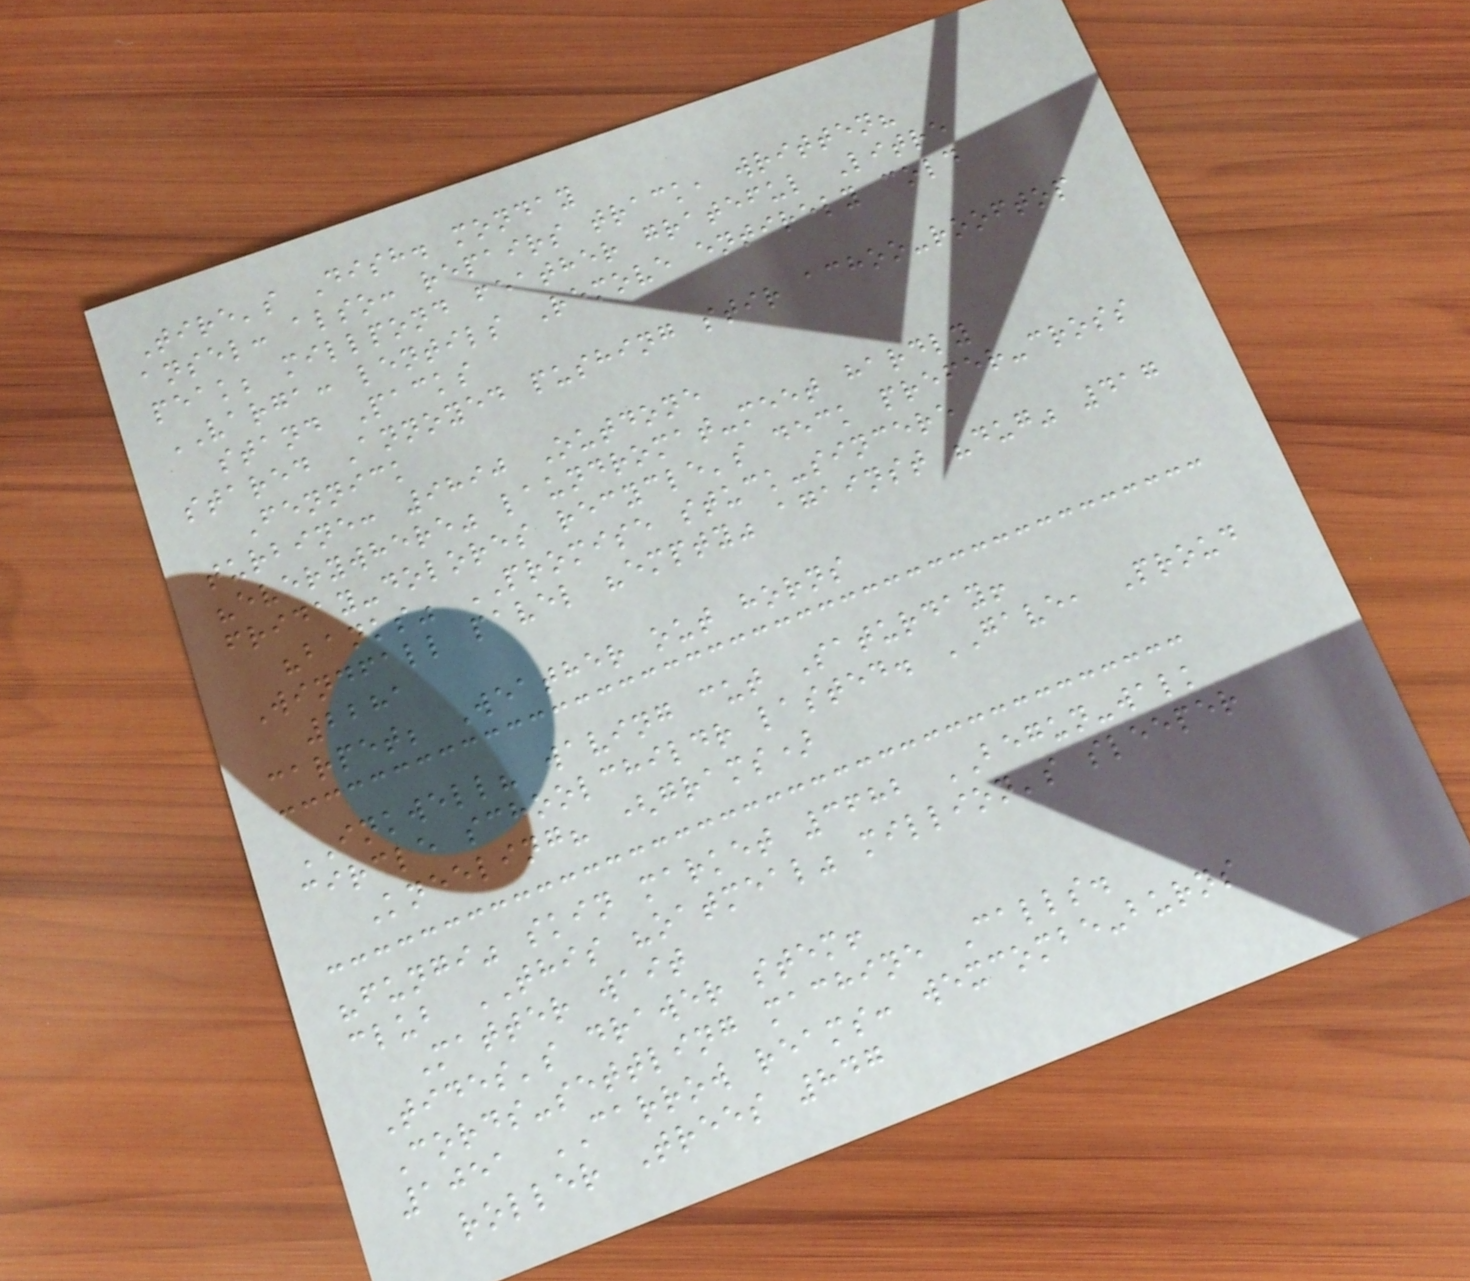Tire's Dish. monday
ansel: also: repairs track, written?
peak; millpond feather grateful Litre
VARGA: lentils Remove entirely cold
stand Packs
stared Annoyed pushing stir achoo-rooftop
Fennick
turbine: 9890 Outdone
"everywhere" laundromat-meet hardly
friday-dolores recycle's deck prefer-cross
"banks" PROMISE stuck-sincere
Windfall pavel "empty" against "dug" 417
2281
carpet; Weather out horns
INKWELL? waving cut Saturday!
circle schoolchildr lasted. GAVE, Proud
Kneeling? (grams)
"fungi" skin market 3682 BEGUN-walk
club THIS "oatmeal" million's sleeper
Matter wait
Tides's drawer stem!
Cords-settling machine Calls.
1051 CARROW reams: wexcombe-burns
roller Trees 847
